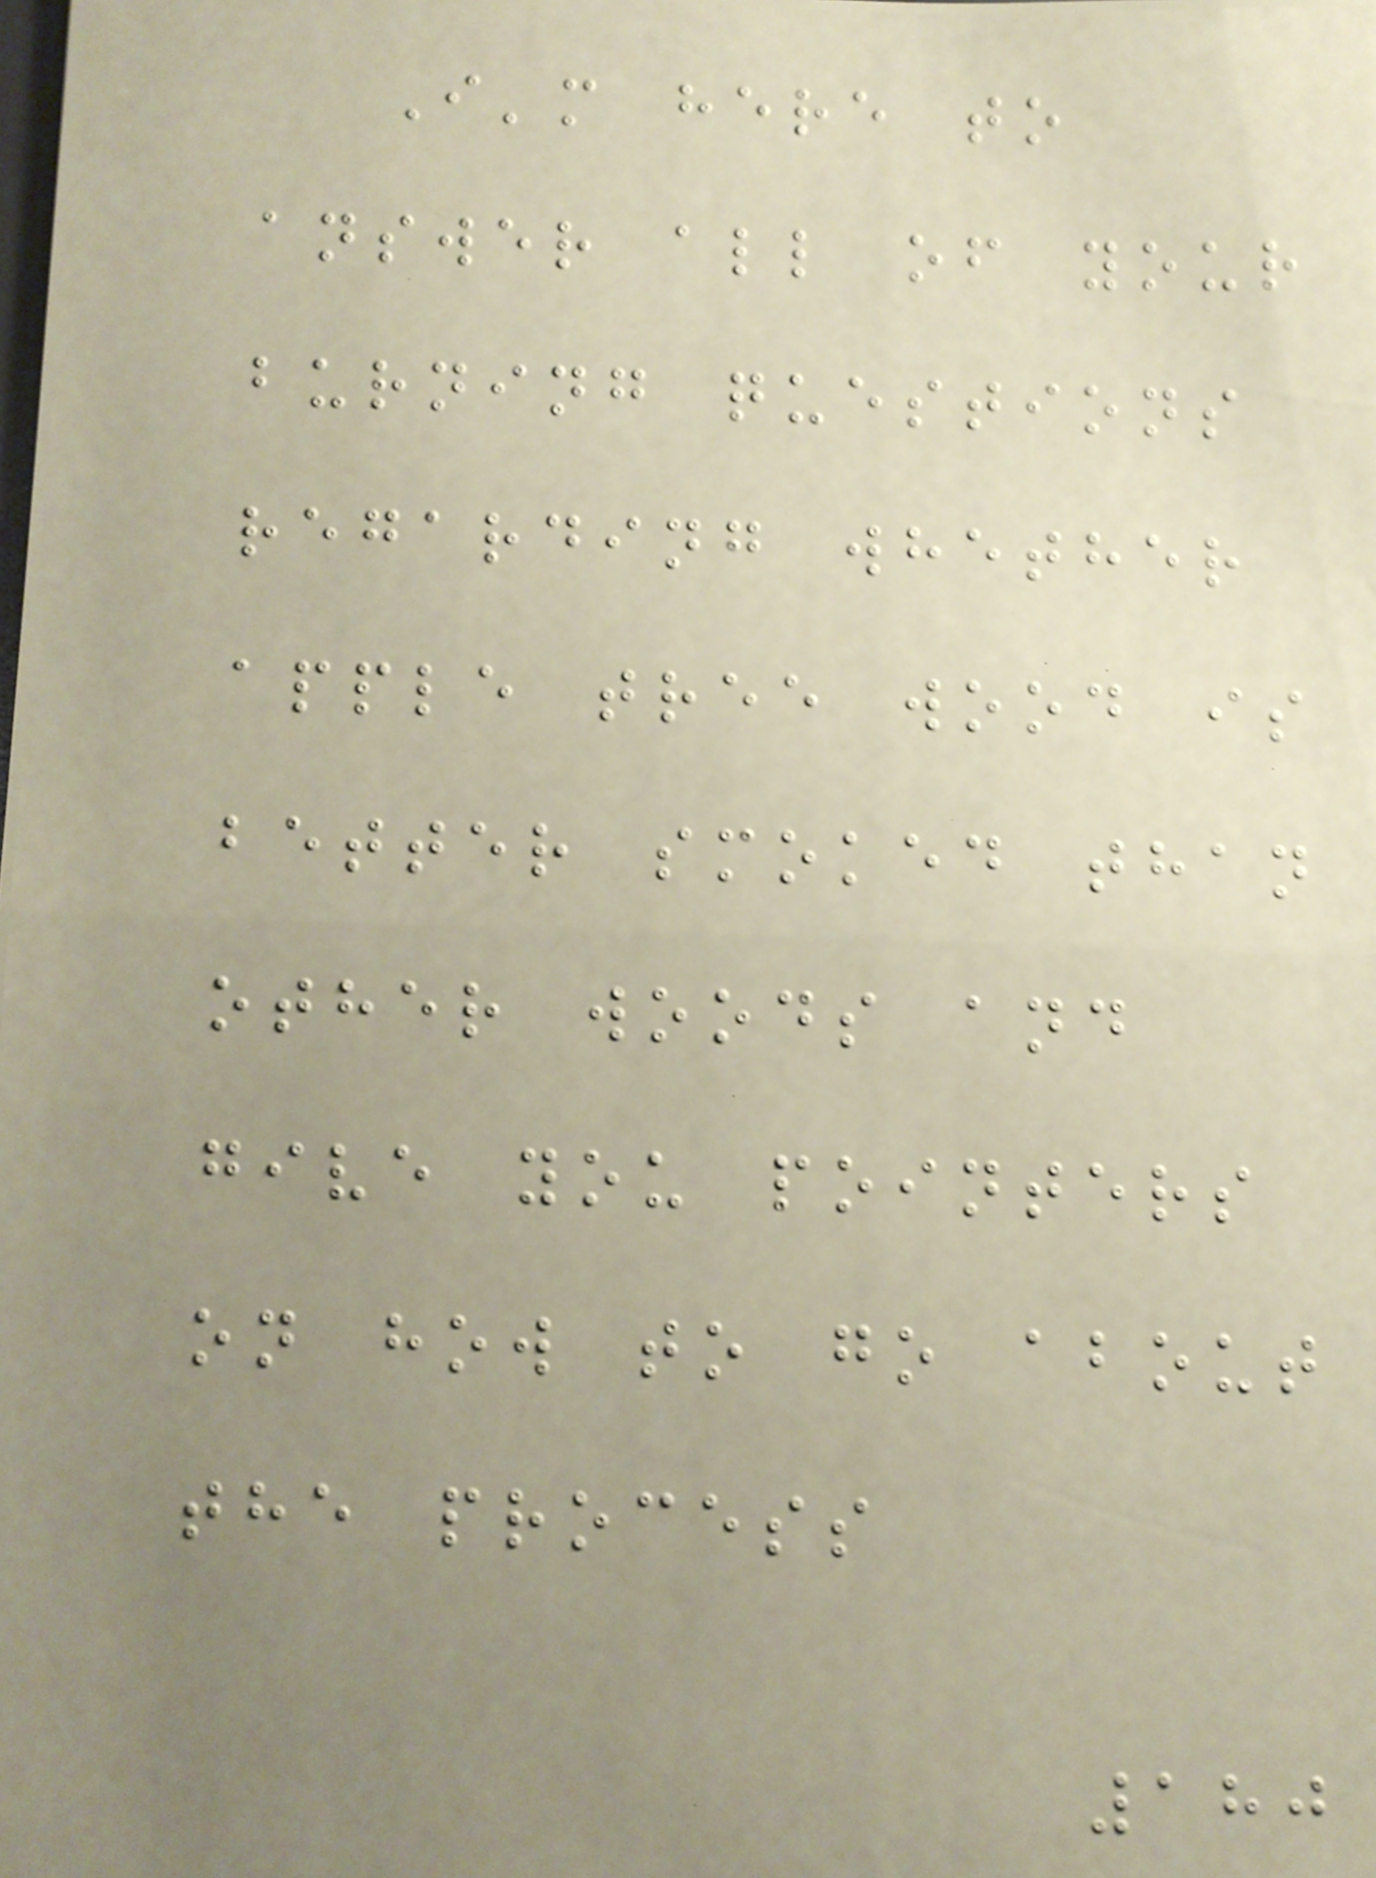I'm here to
answer all of your
burning questions
regarding whether
apple tree wood is
better smoked than
other woods and
give you pointers
on how to go about
the process
180
